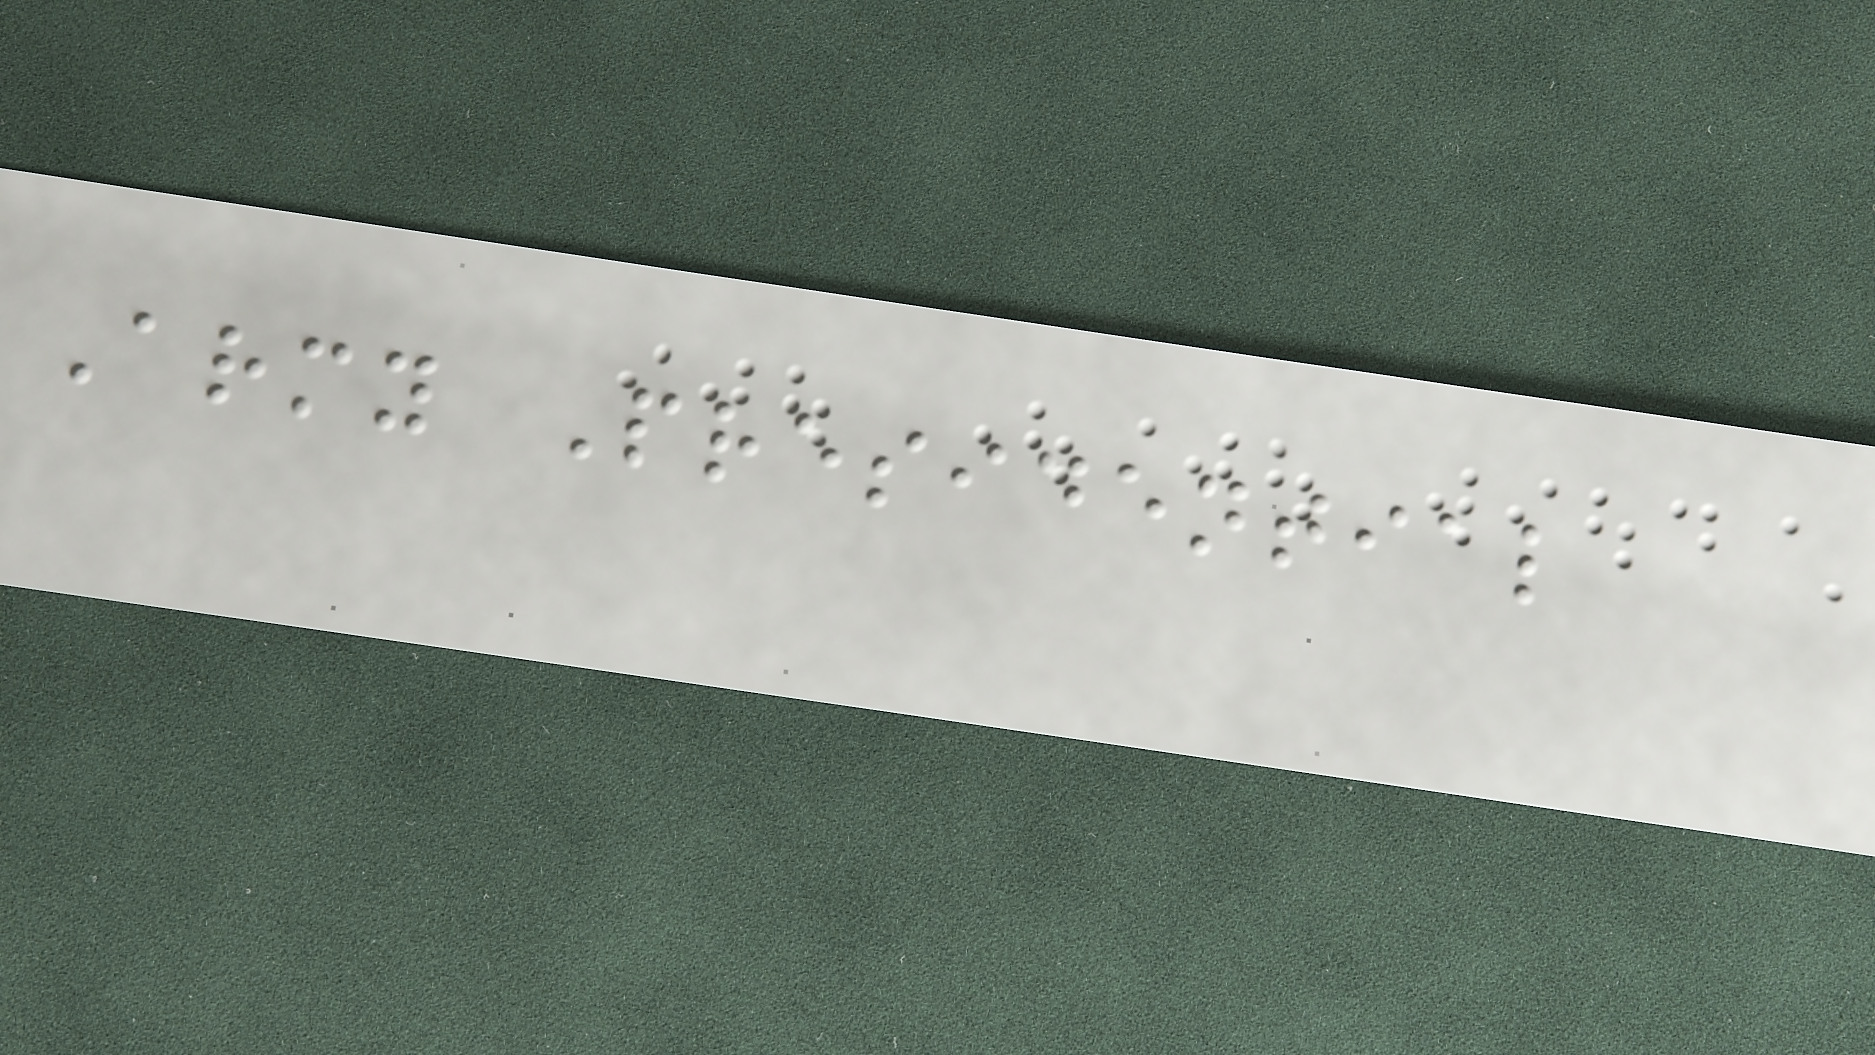Army Presidential
